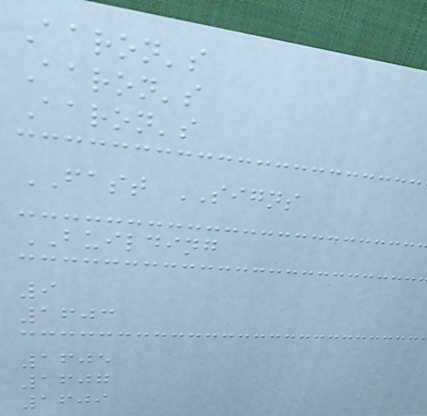Aaron's
Aaron's
Aaron's
FAST SIGNS
BUILDING
9
1603
1605
1607
1609
